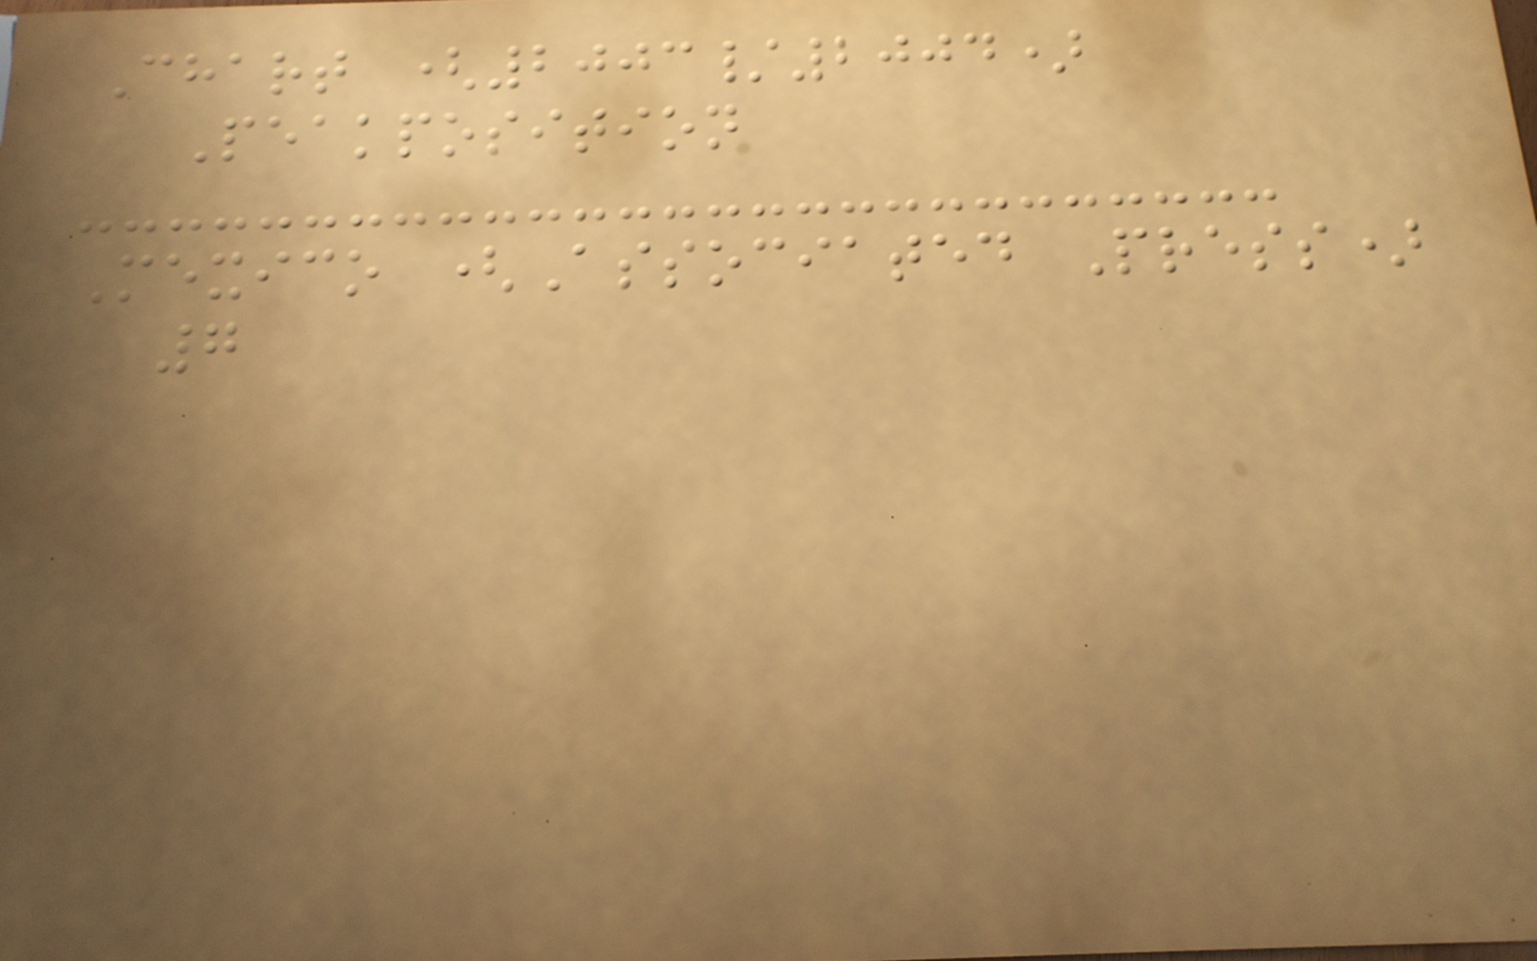Chart (2003/2004)
Peakposition
Mexico (Associated Press)
7
